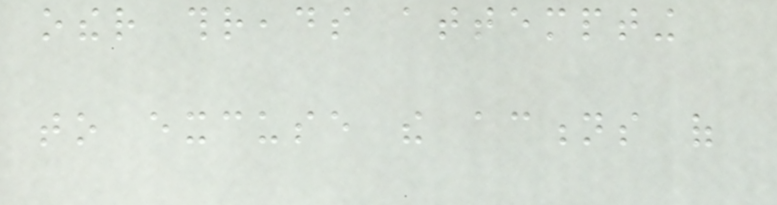other threads attempting
to excuse the actions of
